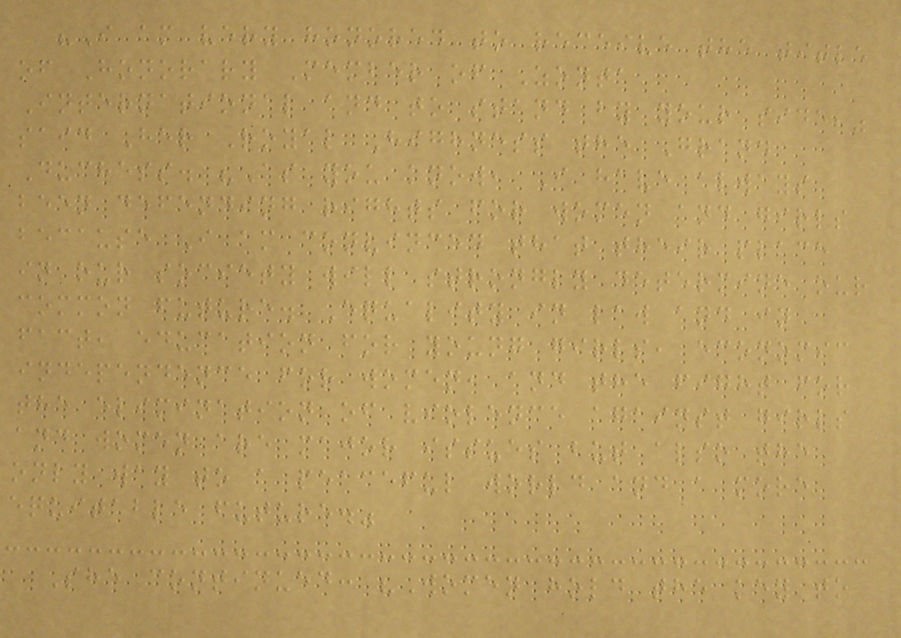"I am very honored to receive the title
of Honorary Member of Zonta
International and to stand by your side,"
said Her Royal Highness the Grand
Duchess. "As you know, I have always
been defending rights for women and girls
because I am convinced that their place
in our society will strongly determine our
common future. Equality in law and in
fact, education for young girls, economic
independence for women, and the fight for
the elimination of violence against girls
and women are major issues but also the
only way to a peaceful world and a more
equitable future."
She continued: "Women hold the key to
